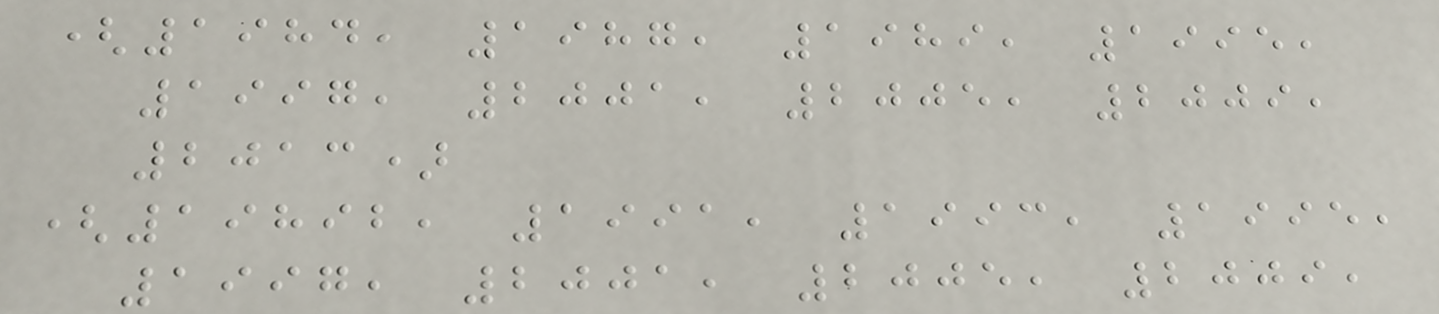(1984, 1987, 1989, 1995,
1997, 2001, 2005, 2009,
2013)
(19892, 1991, 1993, 1995,
1997, 2001, 2005, 2009,
